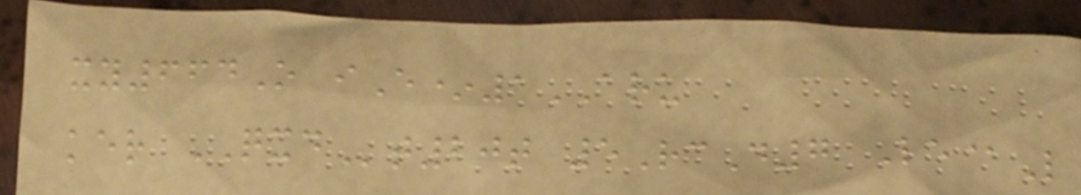xy664O iE*1ARU
ker QXDt20t 5RcD7 Le@L
